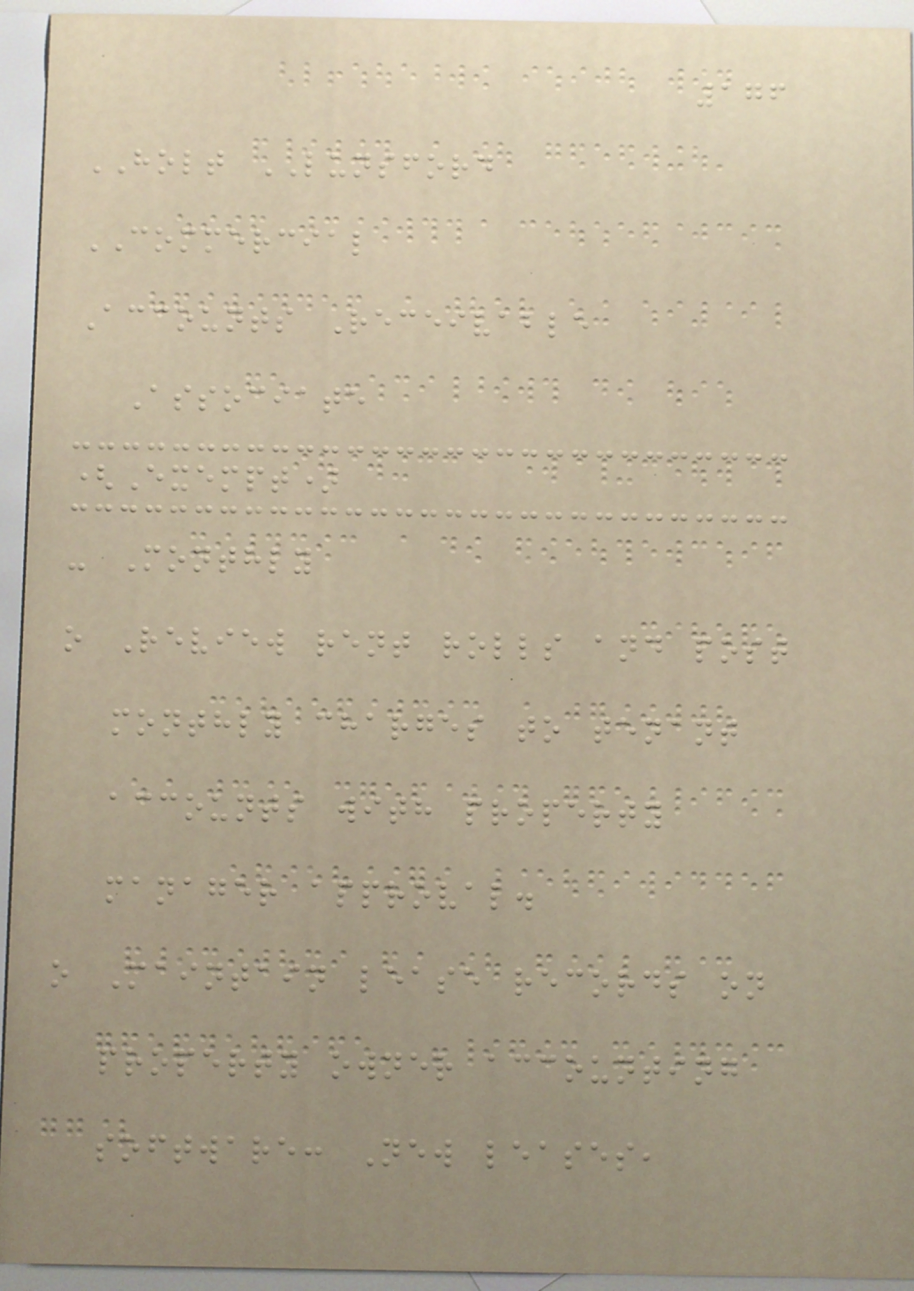176
HOLT LUNSFORD
COMMERCIAL
Accounts Receivable
Associate
(Exempt)
- Monthly
o Review rent rolls and post
monthly charges to tenant
accounts with property
manager approval.
o Maintain lease records on
property owner accounting
software: New leases,
